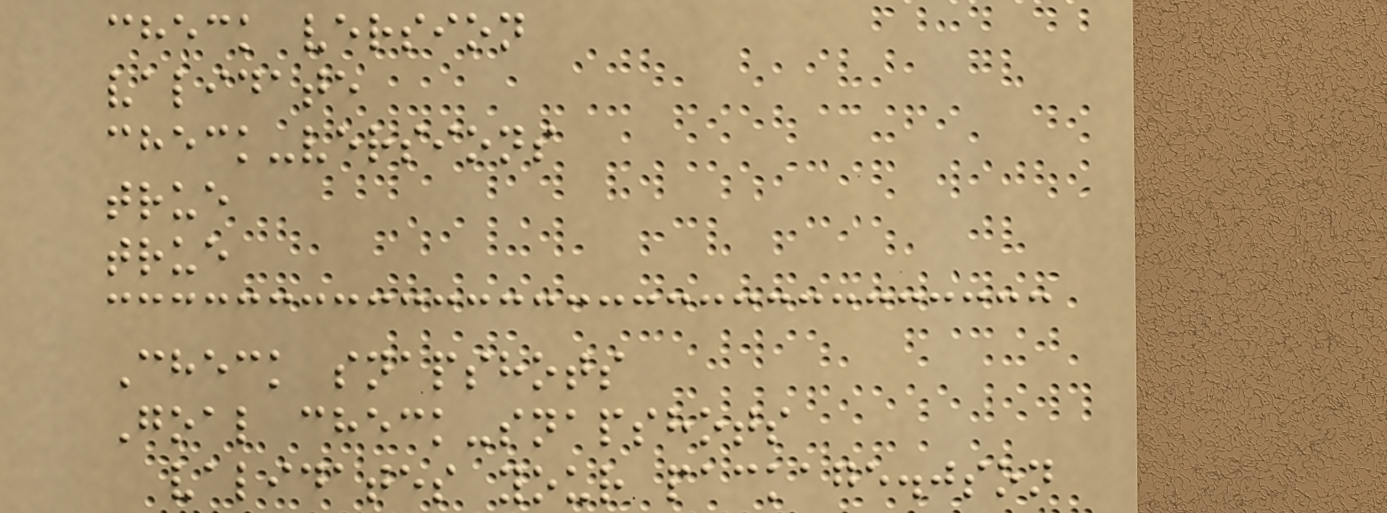check version
validate
check-versions
true
true
Check snapshots
Goal check-snapshots
validates your package.json
